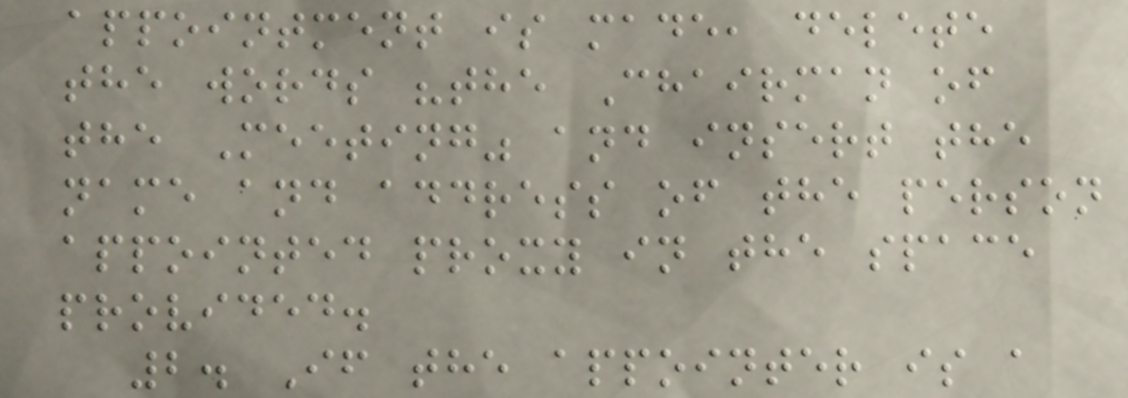appointment is made, delete
the words "the Chairman of
the Meeting" and insert the
name and address of the person
appointed proxy in the space
provided.
2. If the appointer is a
